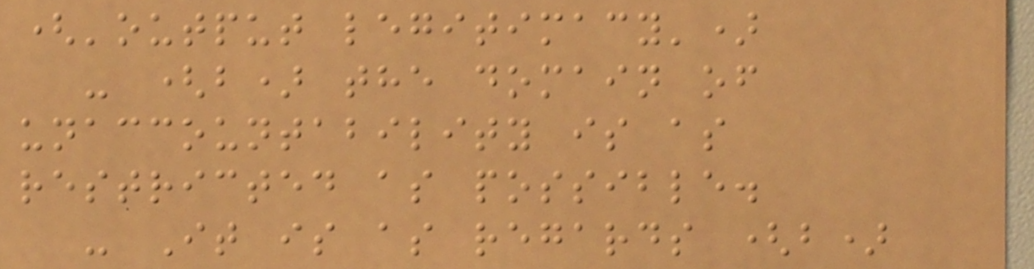('output legitimacy')
- (b) the domain of
unaccountability is as
restricted as possible.
- It is as regards (b)
